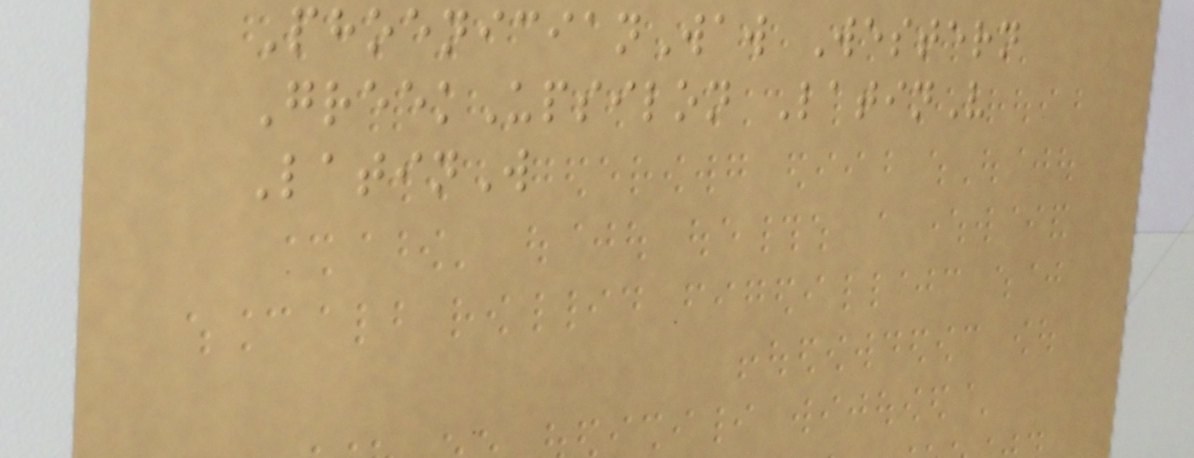PhoenicianWaw Western
GreekUpsilon LatinV
LatinW
